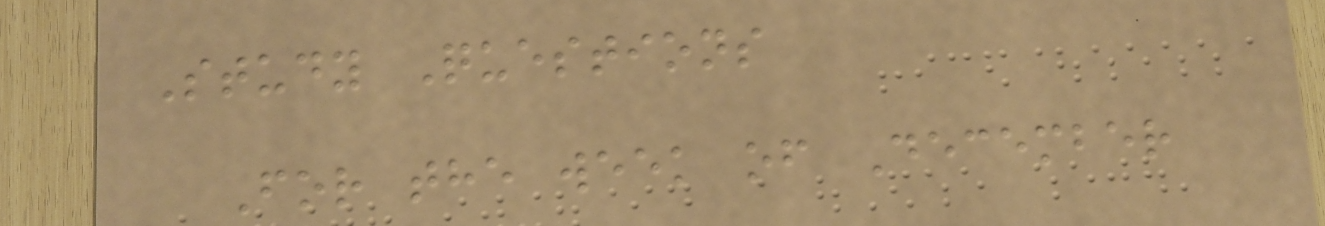Study Questions
For the week of December
